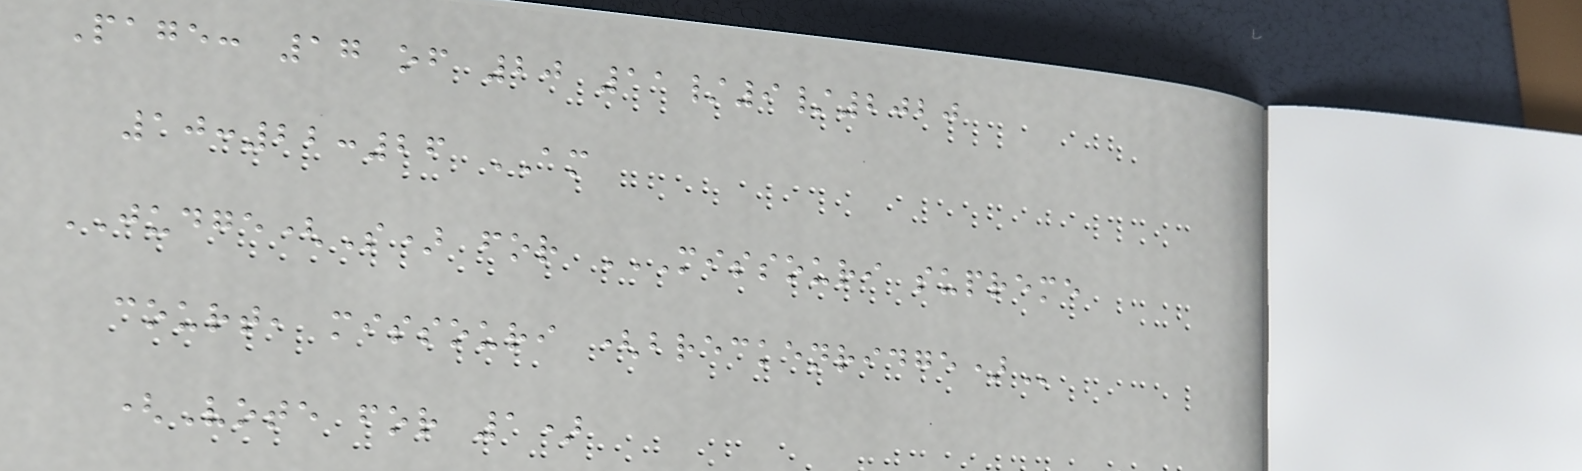Page: 17 of 20 11/9/2020
10:22:26 AM
JUDGE(S) for MISSOURI SUPREME
COURT, MISSOURI (BRECKENRIDGE)
(Vote for 1)
